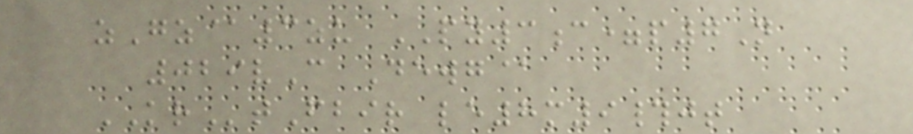zGz@3zu PY3c=p7N
029vC Dewg@
KRtFbir le8m9#jt
